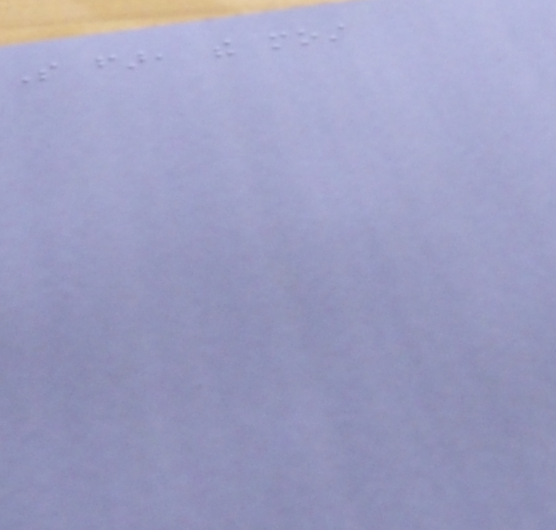So far, the most
